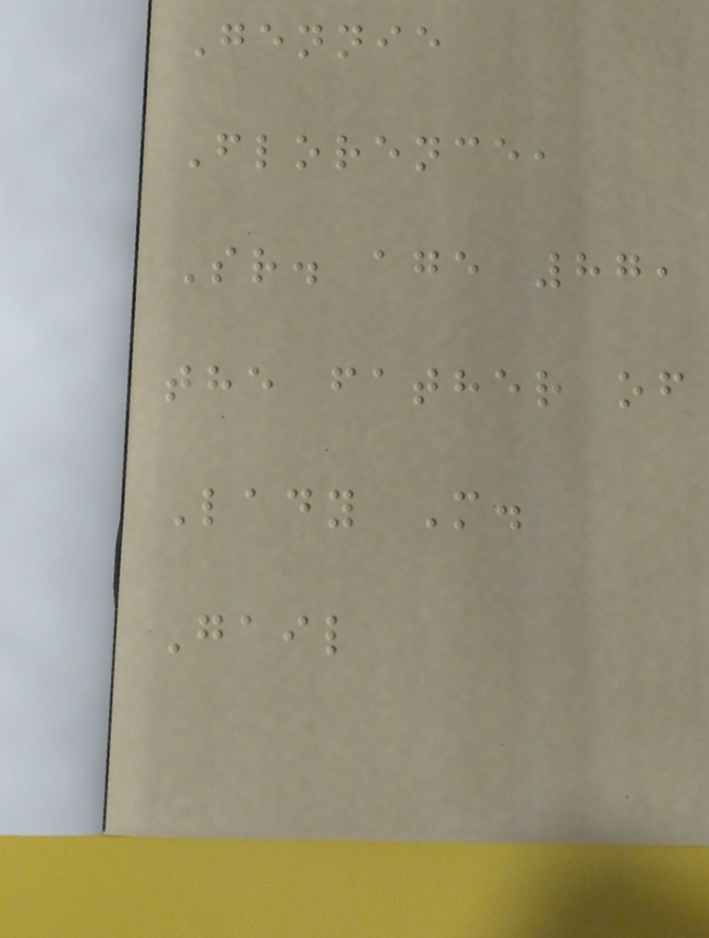Gennie
Florence,
Sr. age 87,
the father of
Lady M.
Gail
